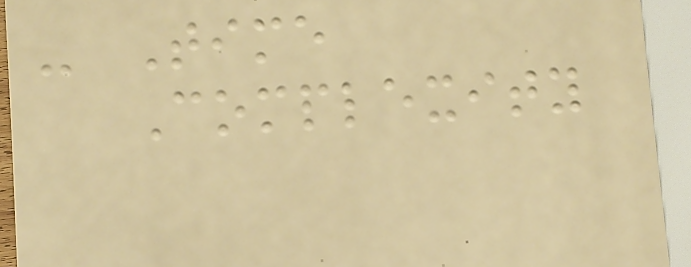- Time
Complexity
